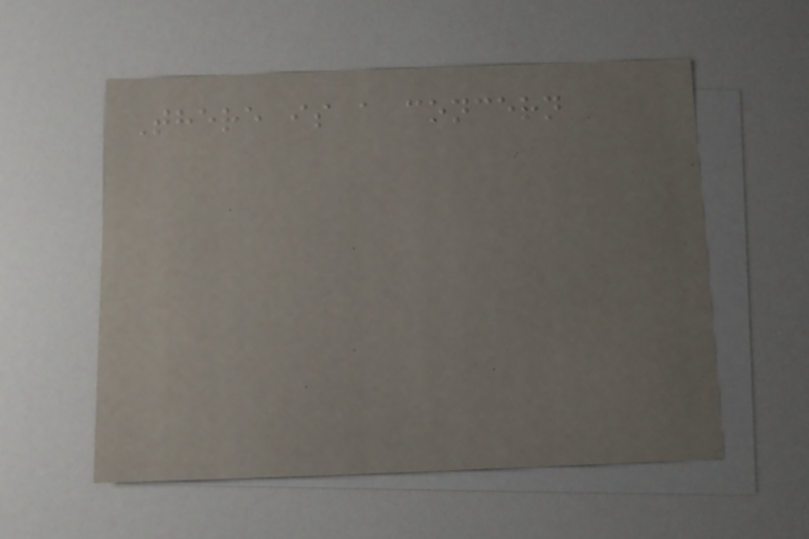There is a concern
